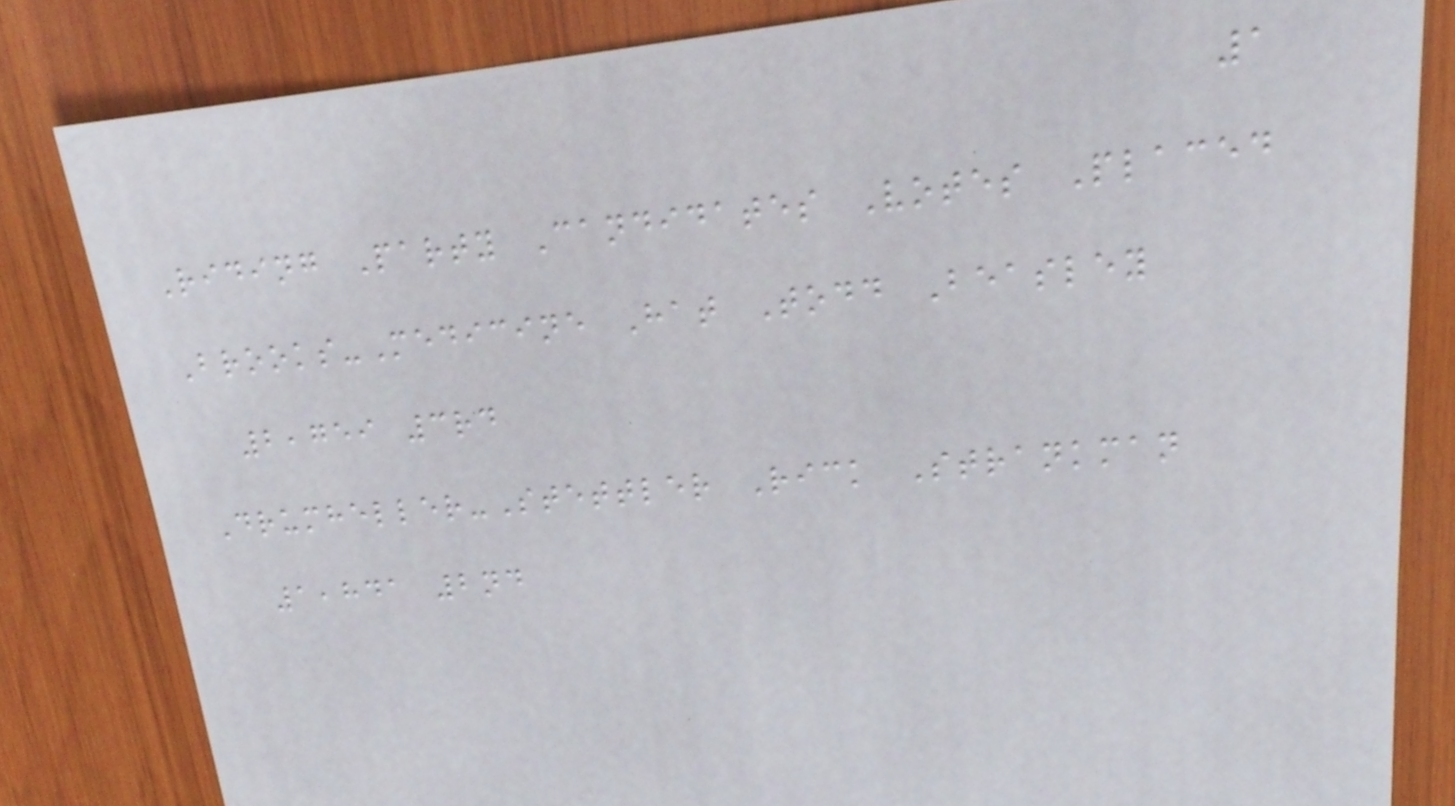1
Riding Party Candidates Votes Placed
Brooks-Medicine Hat Todd Beasley
2,759 3rd
Drumheller-Stettler Rick Strankman
1,841 2nd
